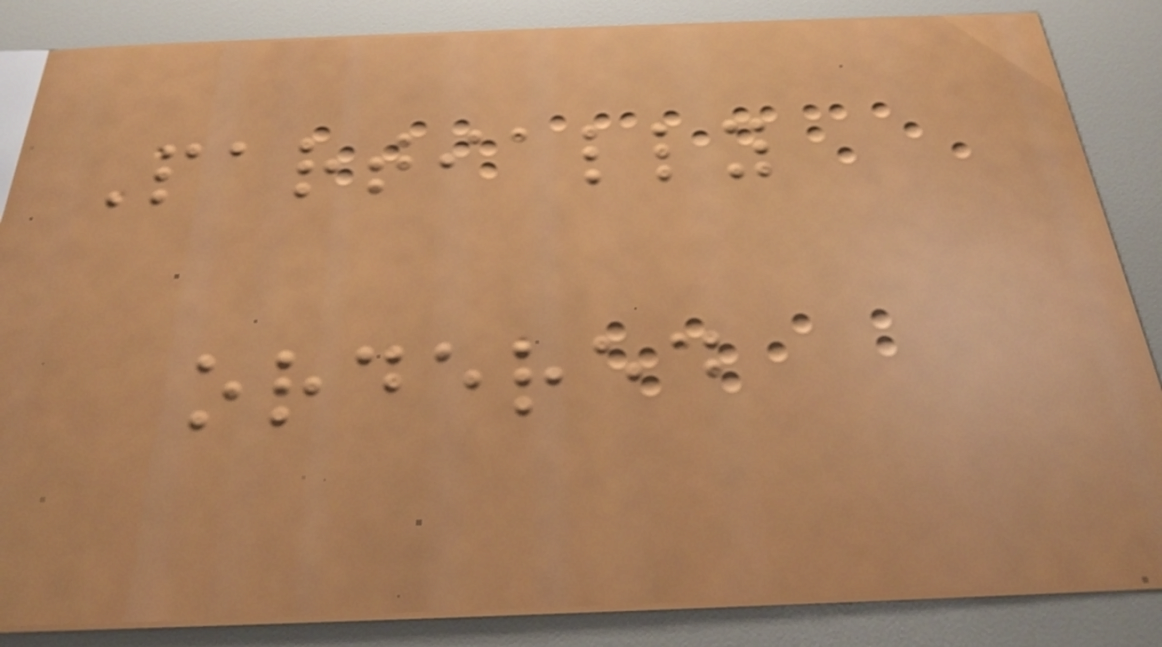Partially
ordered
